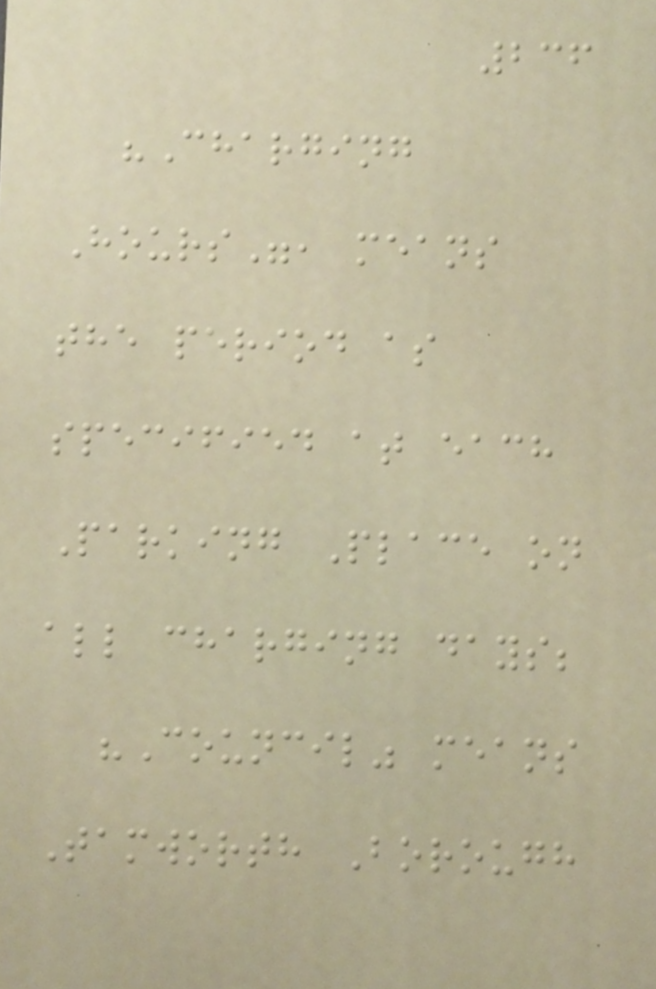236
"Charging
Hours", means
the period as
specified at each
Parking Place on
all charging days;
"Council" means
Tamworth Borough
